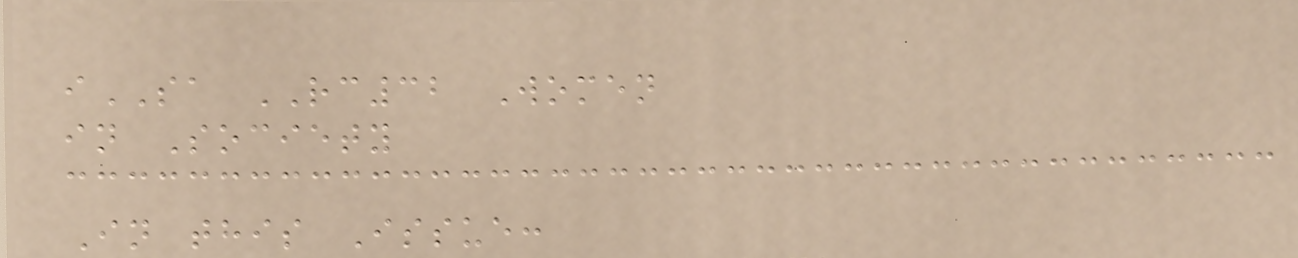iSA RC32 Women
in Society
In this Issue:
